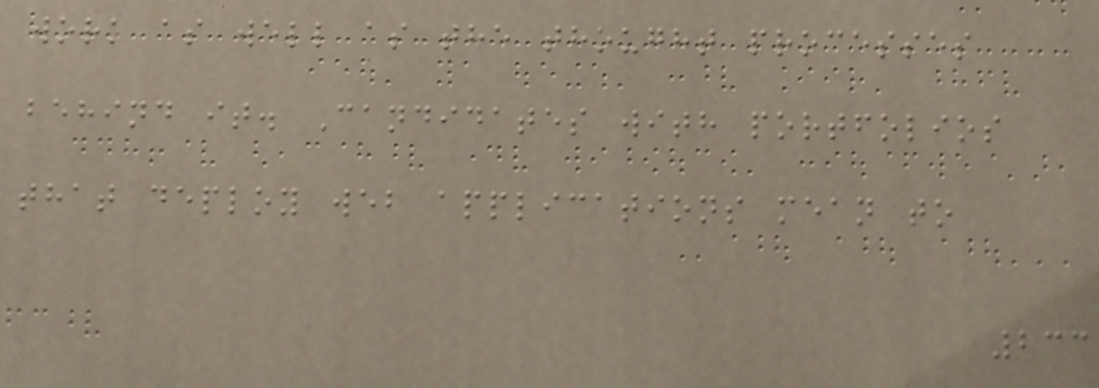work as well as the thought processes
behind it. Candidates with portfolios
that deploy web applications mean to
233
